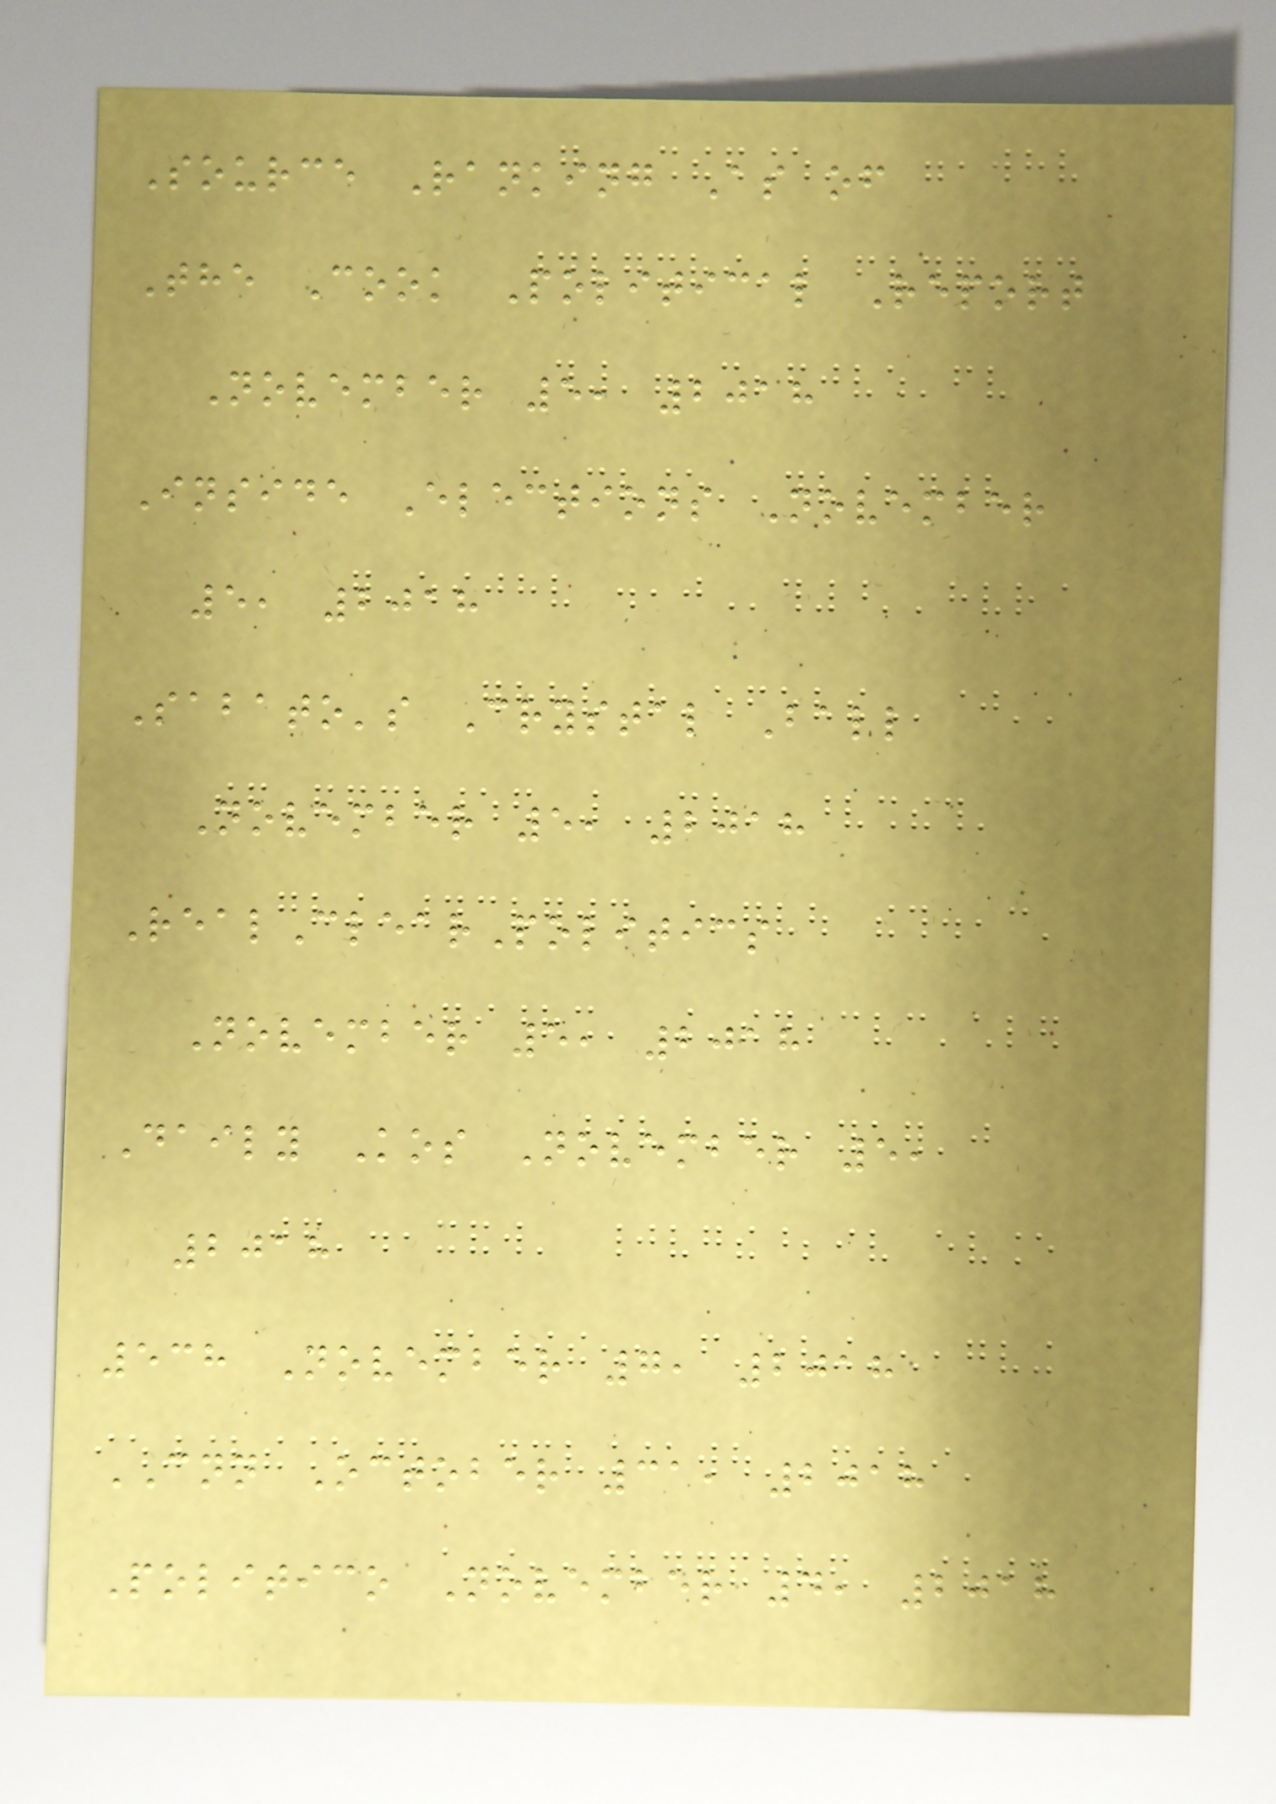Source Ranking As of
The Cook Political Report
November 5, 2018
Inside Elections November
5, 2018
Sabato's Crystal Ball
November 5, 2018
RealClearPolitics
November 5, 2018
Daily Kos November 5,
2018
538 November 7, 2018
CNN October 31, 2018
Politico November 4, 2018
